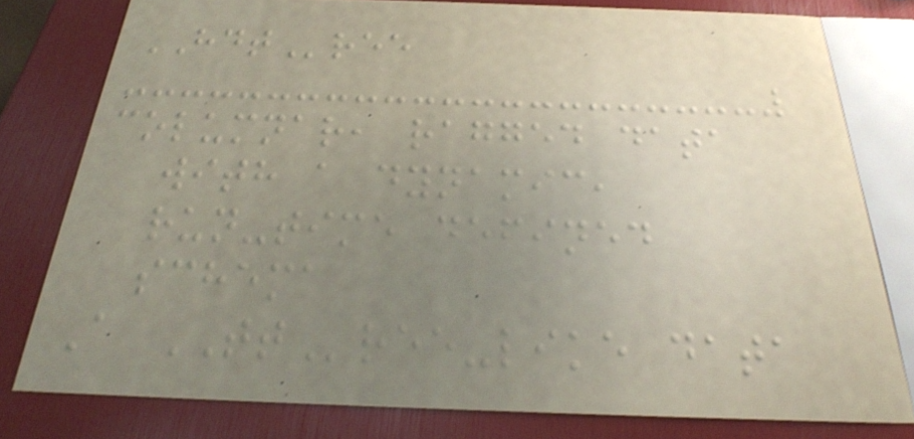HDTree
columnar, ragged data
with a dynamic,
run-time defined
schema
A TTree-like data
